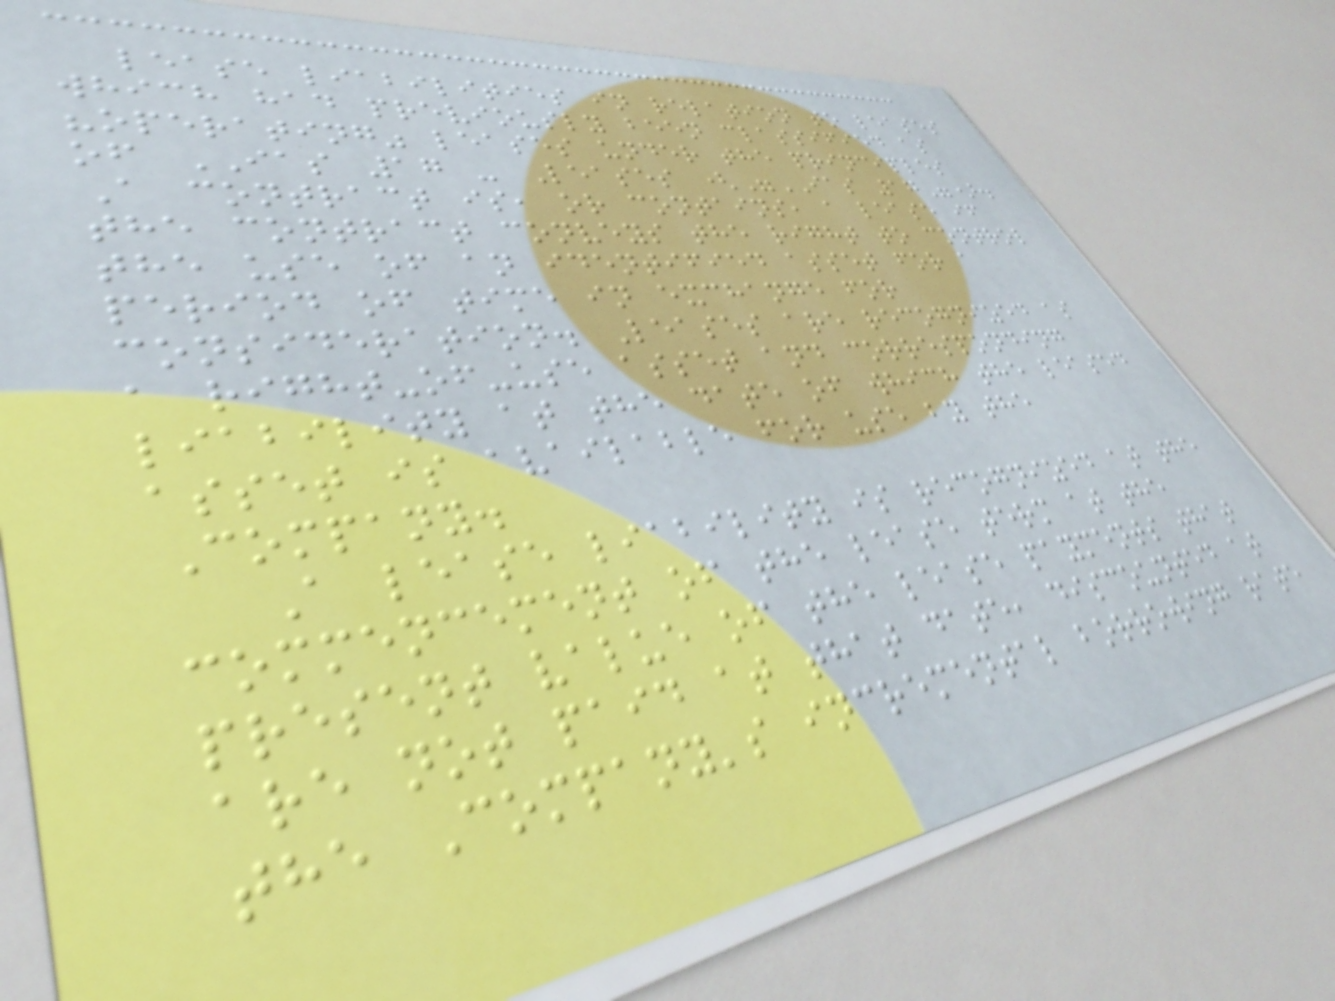lease liabilities in relation to leases
which had previously been classified as
"operating" leases under the principles
of IAS 17 - Leases ("IAS 17").
A contract is, or contains, a lease if
the contract conveys the right to control
the use of an identified asset for a
period of time in exchange for
consideration. Leases are recognized as
a right-of-use asset and corresponding
liability at the date of which the leased
asset is available for use by the
Company.
A lease liability is recognized at the
commencement of the lease term at the
present value of the lease payments that
are not paid at that date, discounted at
the Company's incremental borrowing rate
